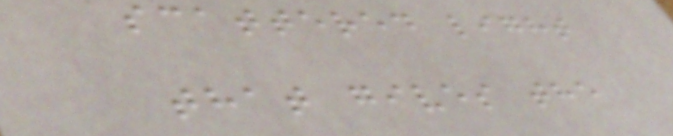scattered light
that gives the
